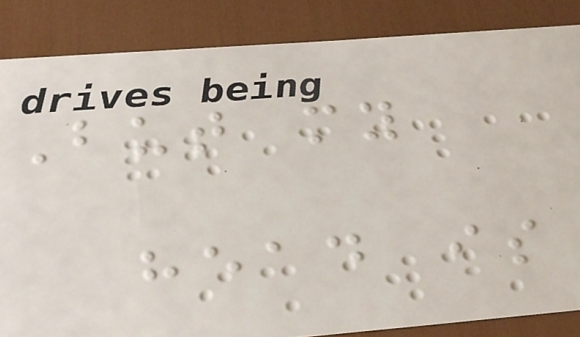But my
head is
